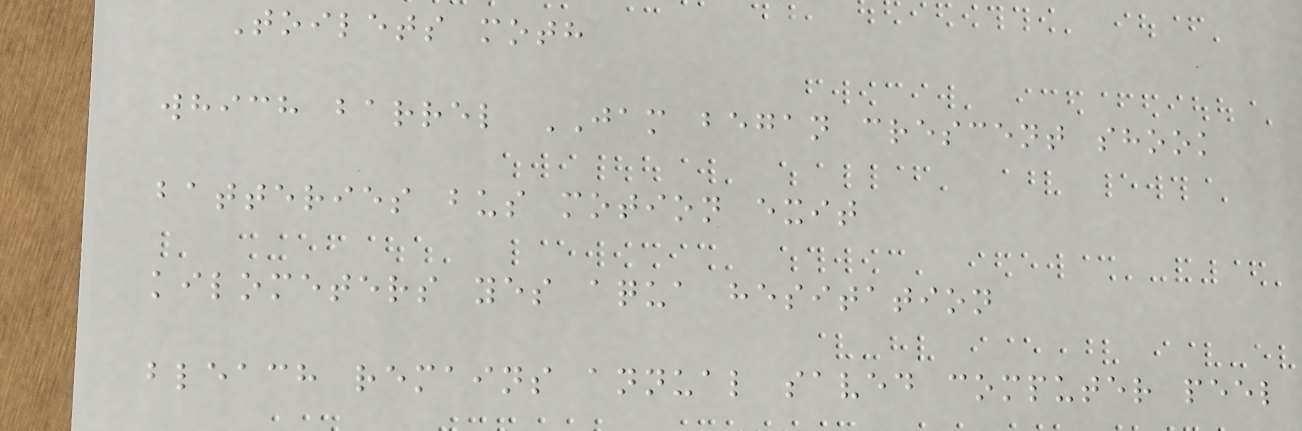Toilets moth
which barrel JAM began crescent shook
batteries bus motion exit
kilometers yes aqua hesitation
bleach remains annual saved computer peel
